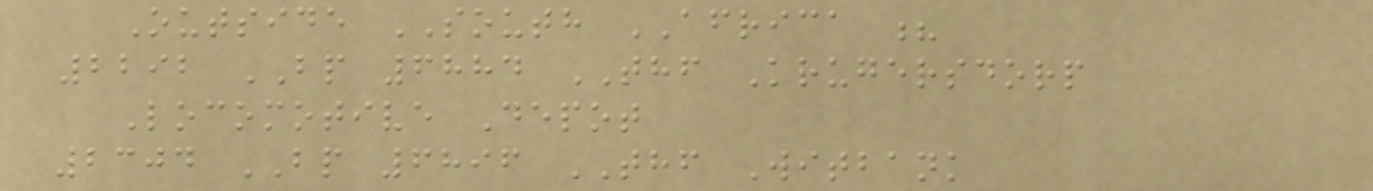Outside SOUTH AFRICA ?
2292 BP 6884 THF Krugersdorp
Locomotive Depot
2304 BP 6896 THF Witbank
